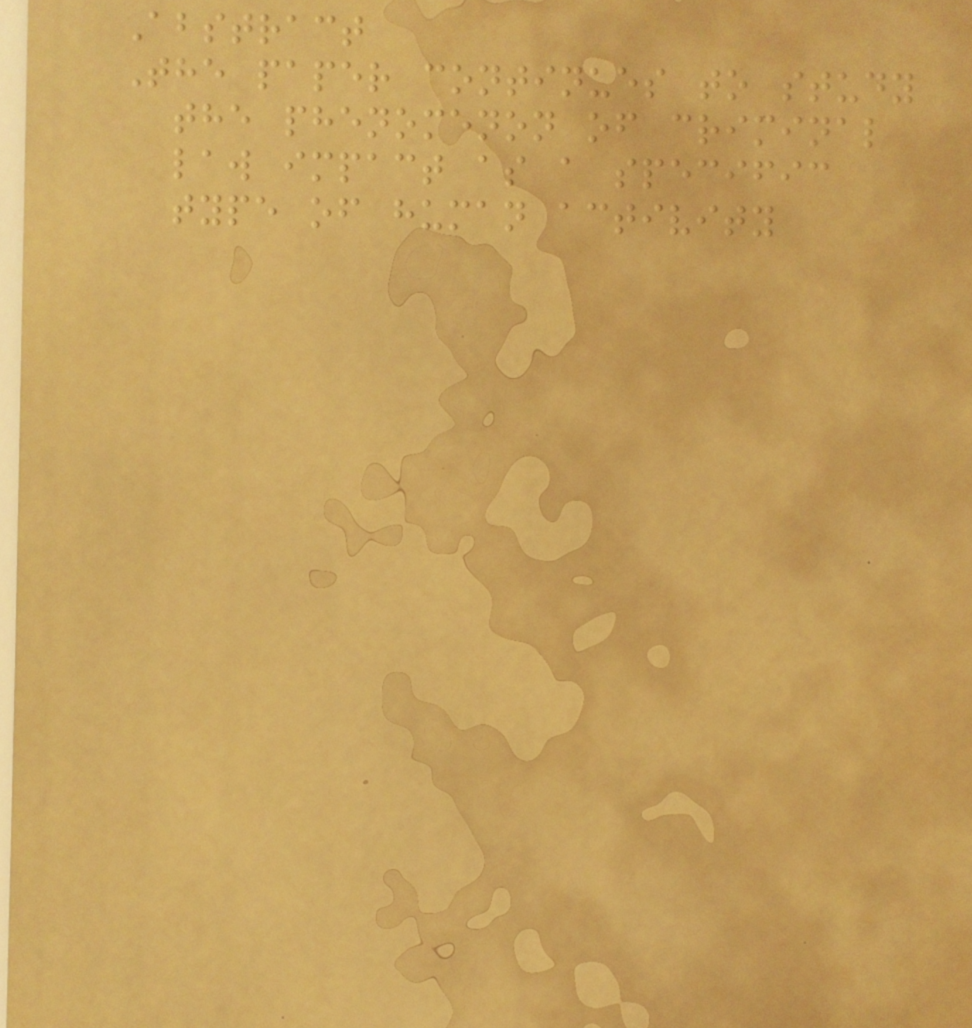Abstract
The paper continues to study
the phenomenon of criminal
law impact as a specific
type of human activity
